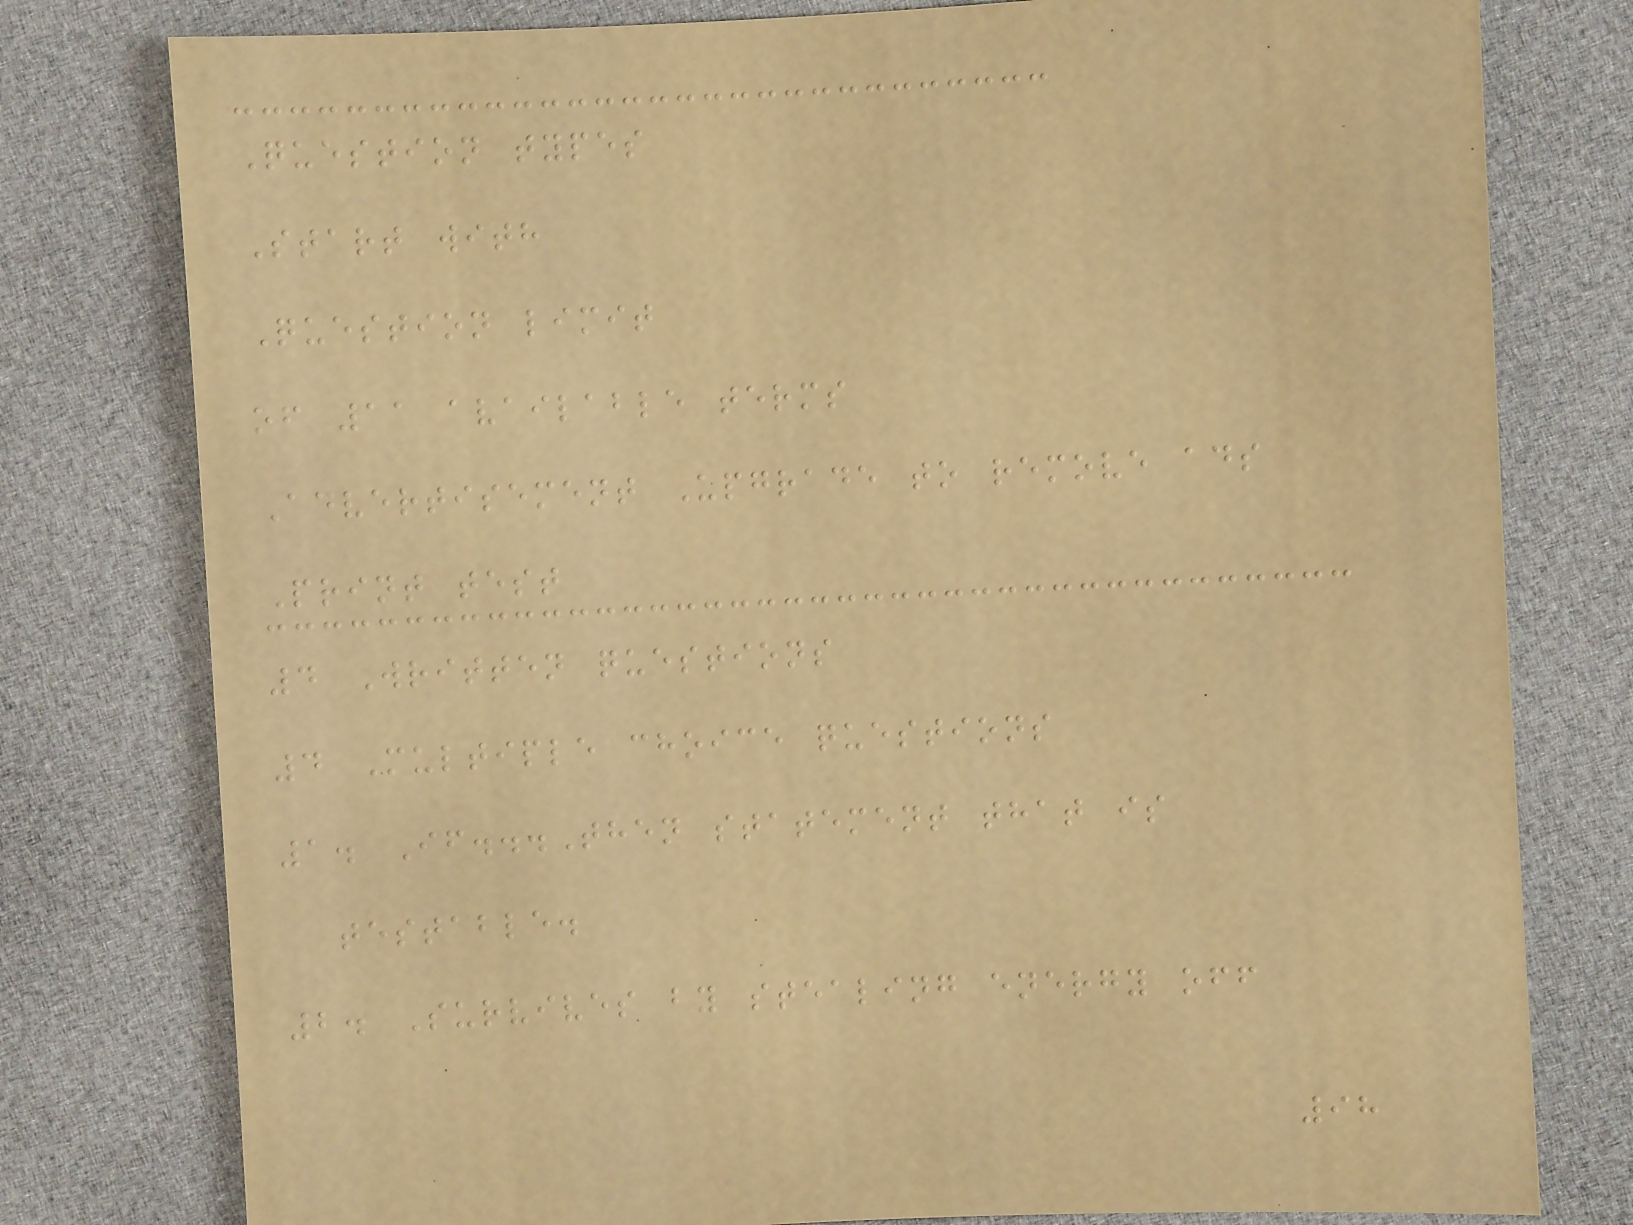Question types
Start with
Question limit
of 11 available terms
Advertisement Upgrade to remove ads
Print test
4 Written questions
4 Multiple choice questions
1. If...Then statement that is
testable.
2. Survives by stealing energy off
98
